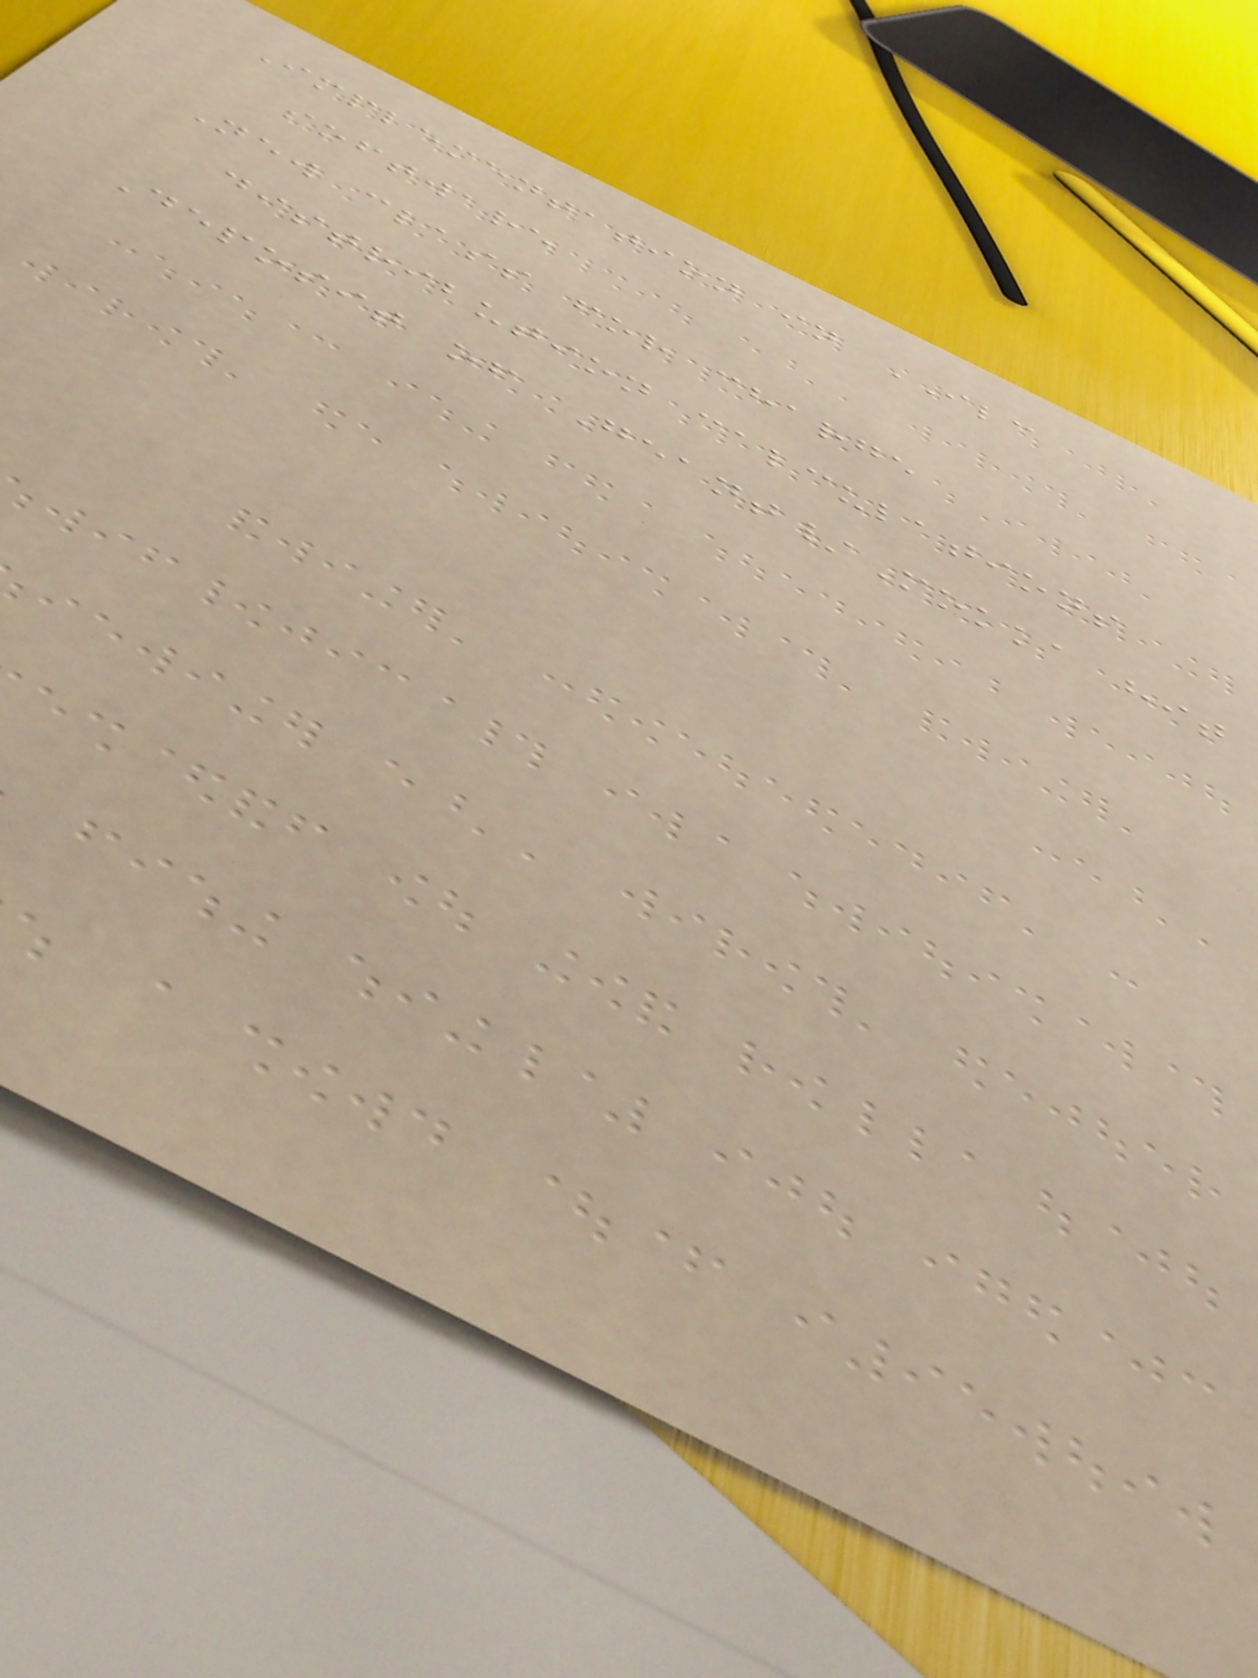Implementation in ILC
software
New class for charge
distribution calculations
Deposit of Geant/Mokka hit
